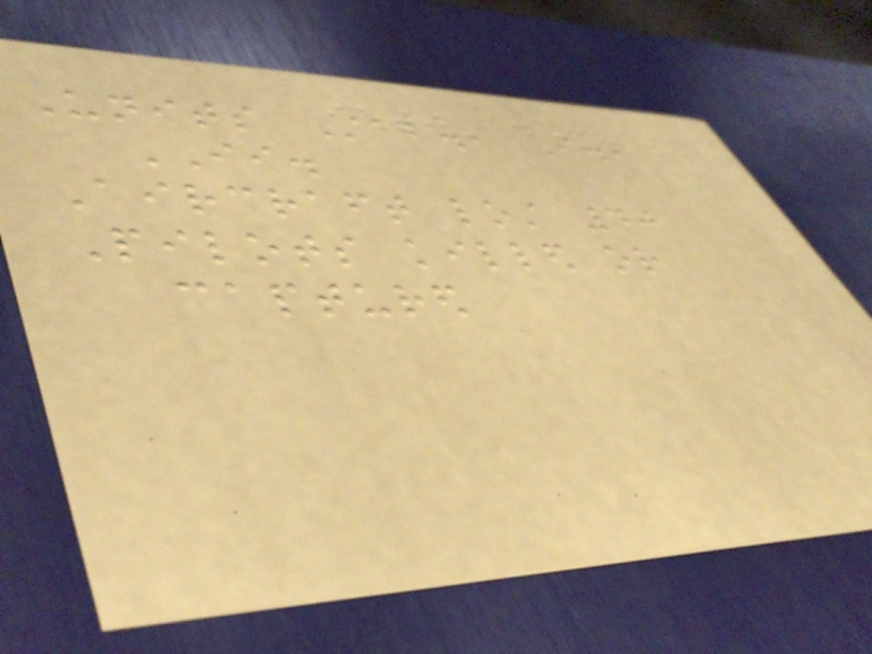Units Stab., I.,
II.
Aircraft lost 40
Pilots killed or
captured
